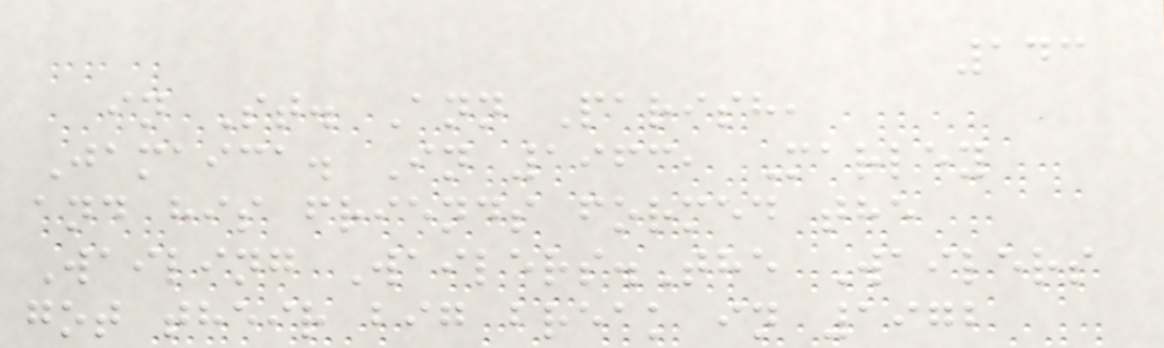143
in St. Ann Parish,
Jamaica. In 1963, Marley
and his friends formed the
Wailing Wailers.The Wailers
got their big break in 1972
